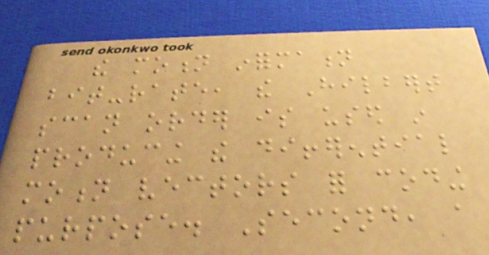the motion information
bit-rate, the Hilbert
scan order is used in
producing the differential
motion vectors for coding
purpose. Second, a
